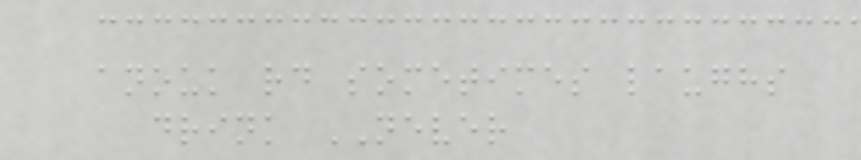anouk rd sometimes laughs
drink NEVER
